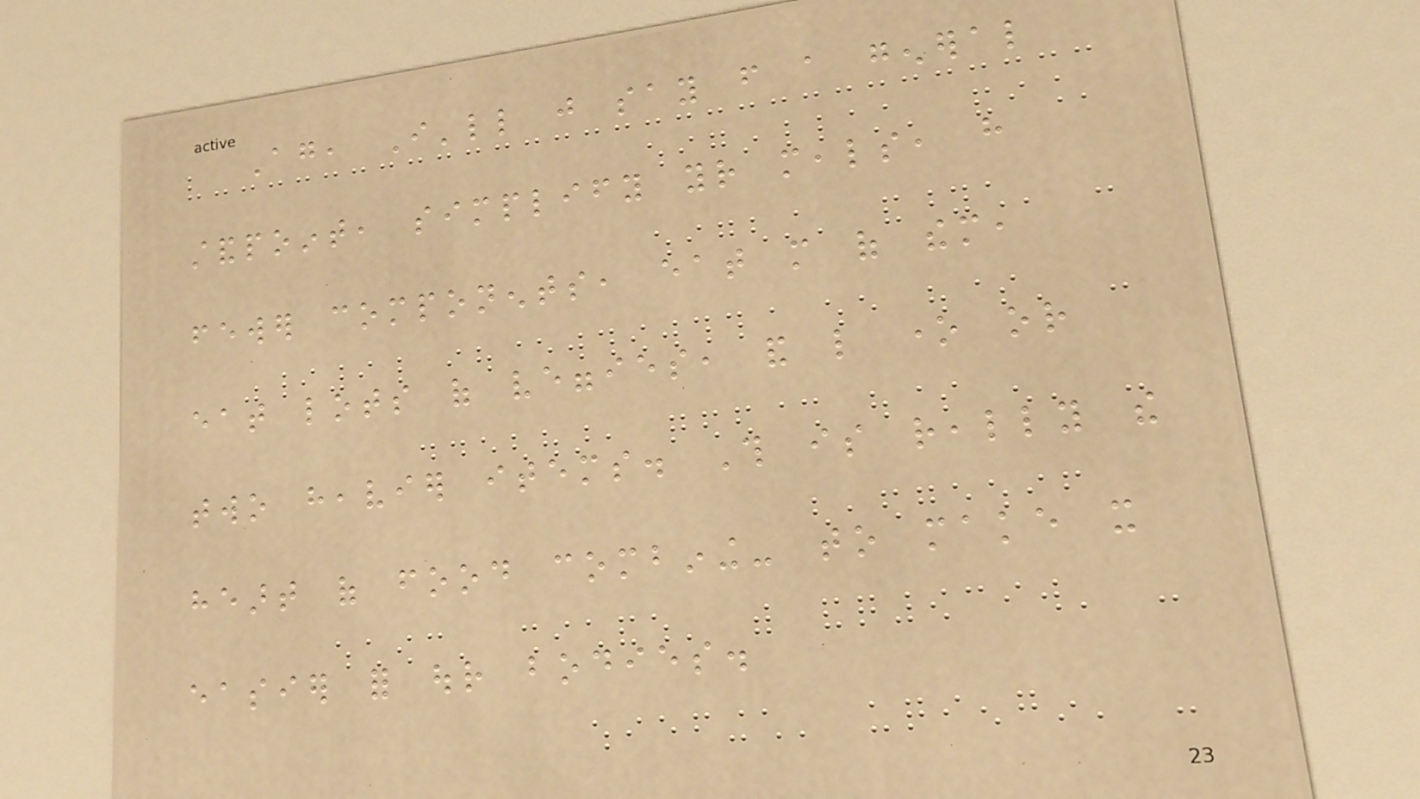Again, I'll just say from a general
standpoint, simplify your meals, have
fewer components, eat more of them,
eat lots of veggies, and like one or
two heavier items. This is really the
heart of food combining- to make it
easier for our bodies.
